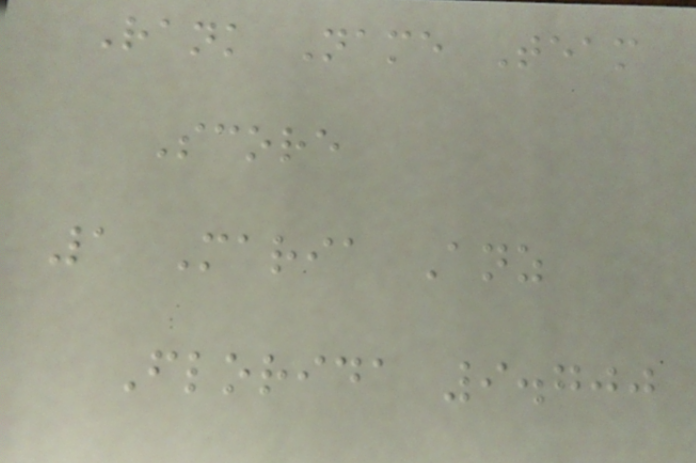Rank Name Team
Score
1 Maria Anz
Florida 9.700
